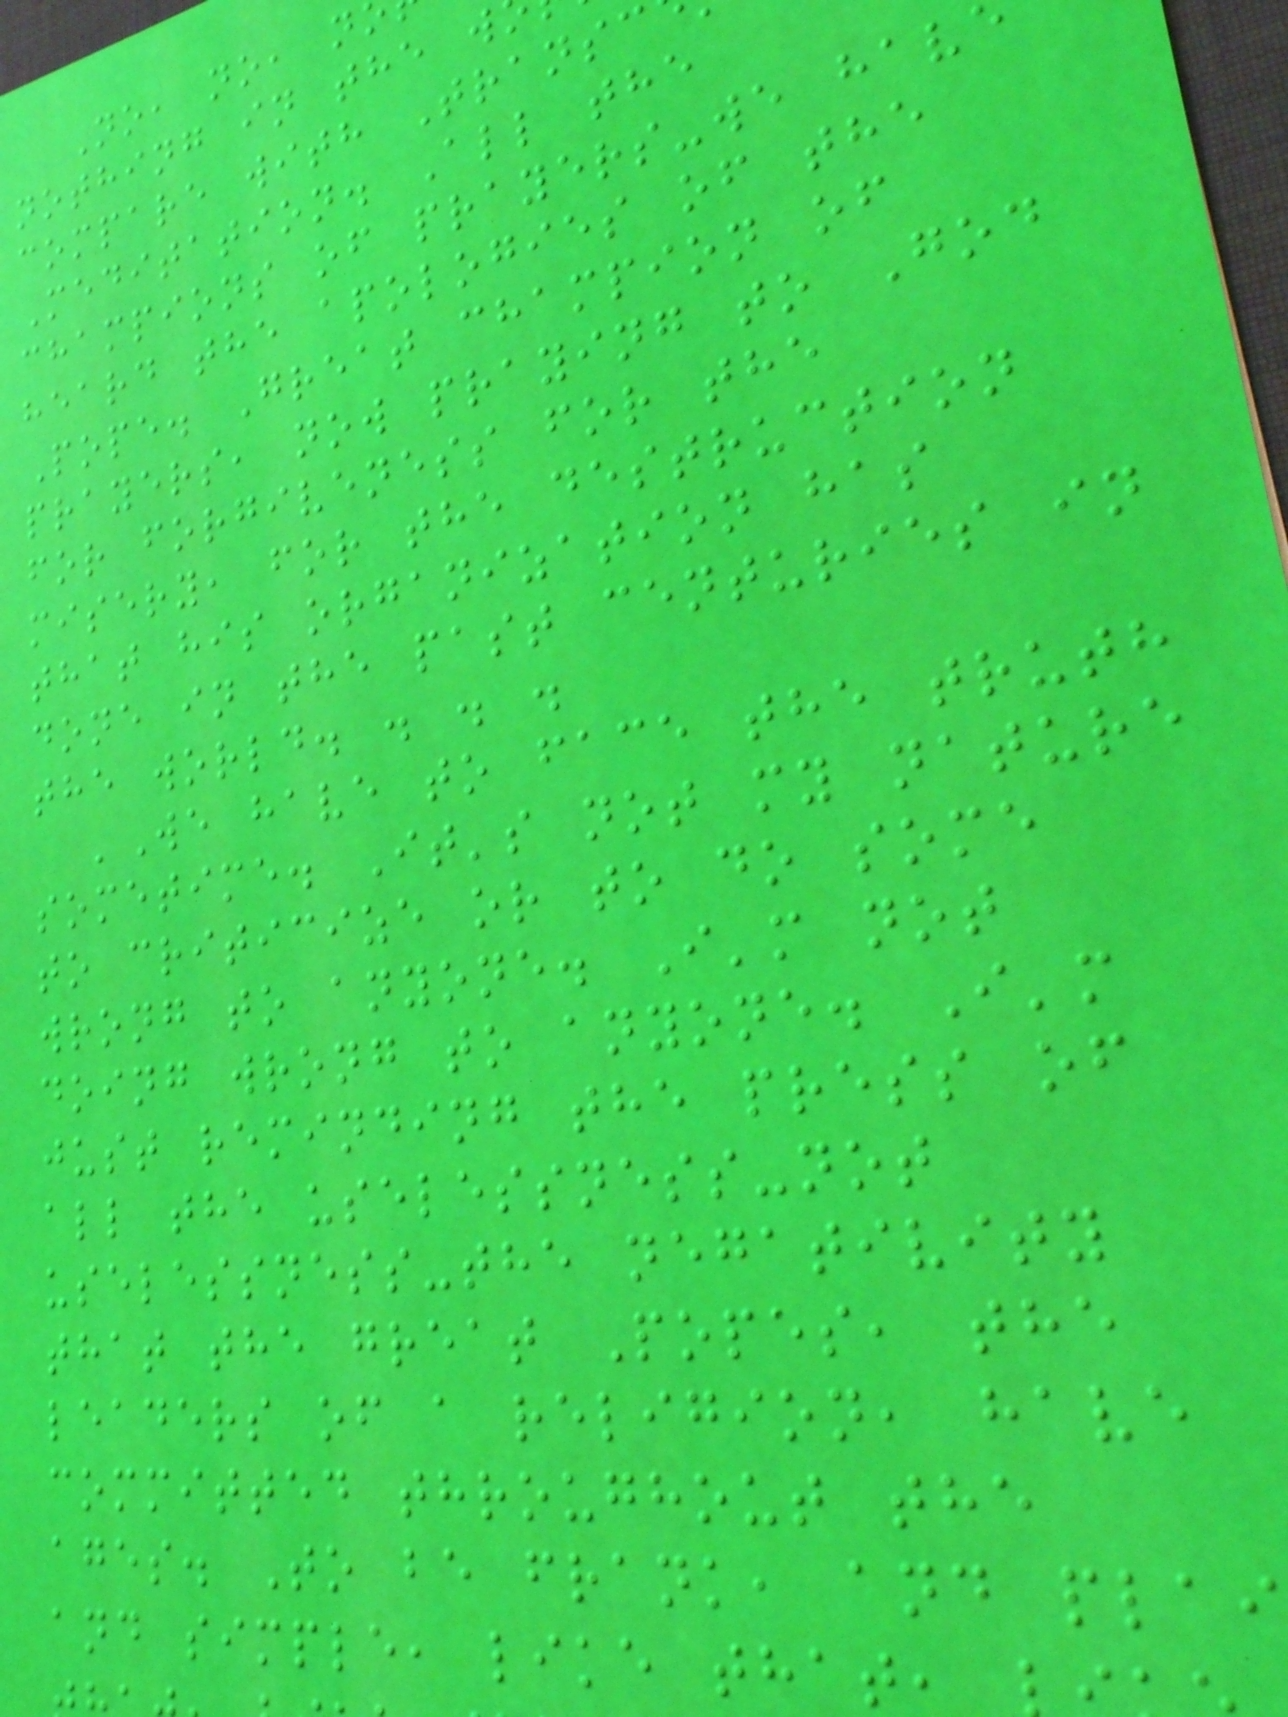No, no, n
nothing in the w
compare with Transc
Meditation. All the
champions of prayers-we hav
heard the apologies of the
Pope. Great champion of
prayers, now praying to God
for forgiveness for the
misery, for the destruction
that his organization has
done in the past centuries in
the world. . . .
'We have to face the truth
sometime. It's not my nature
to criticize or to do some
wrong to anyone. I'm not
doing wrong to anyone. I'm
just reminding the press of
all the uselessness-not
uselessness-the negativity
that the great Popes, the
leaders of a religion, have
committed throughout the
ages. To be frank, and plai
and simple, like that,
